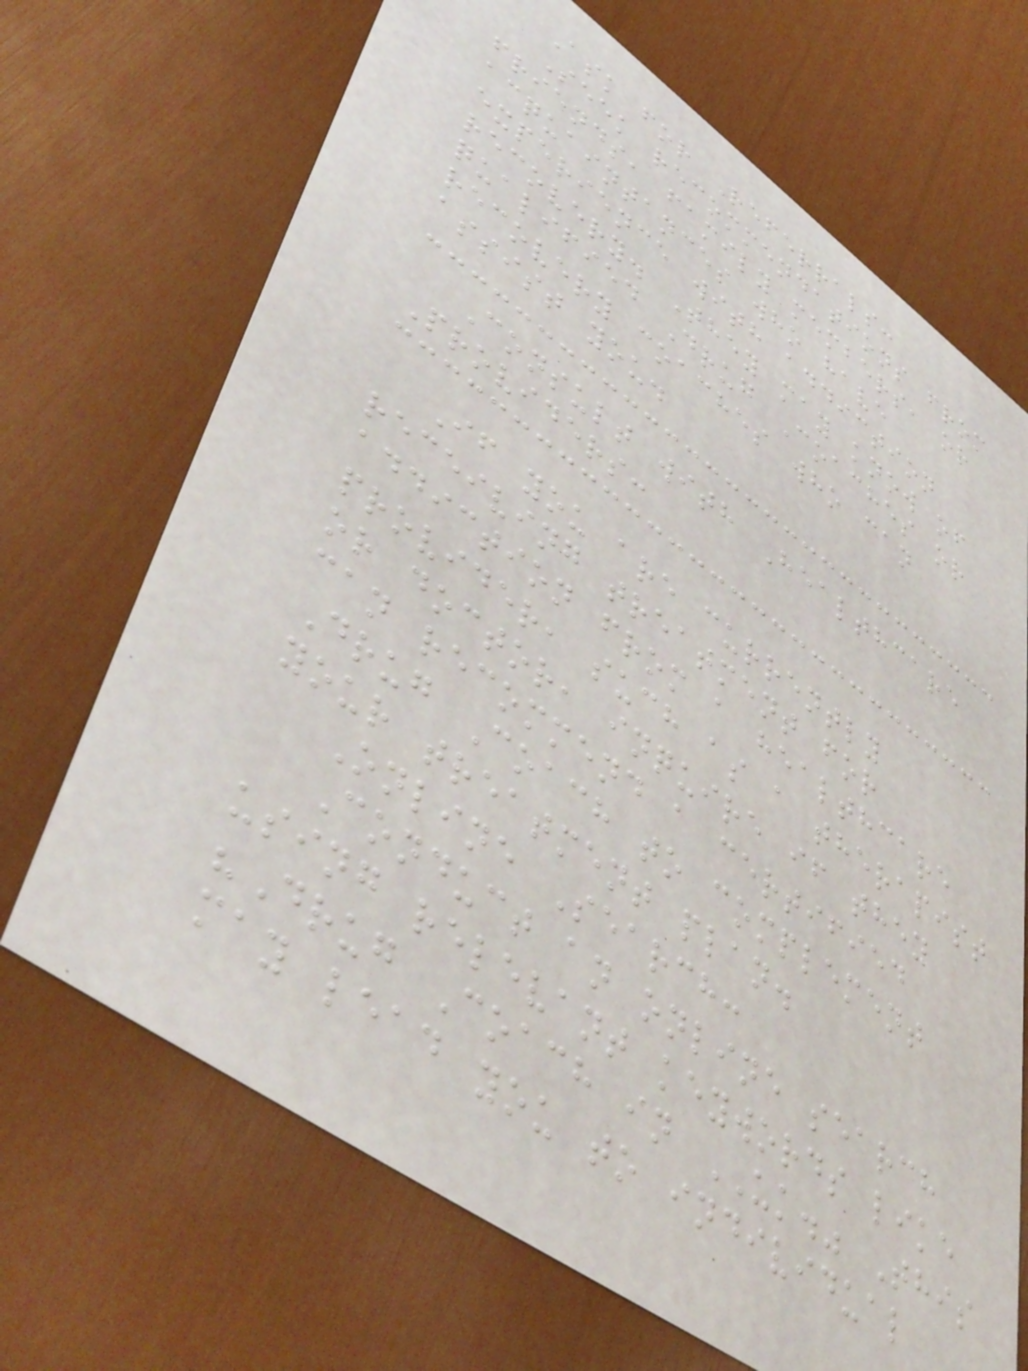Ask for Referrals:
Seek recommendations from
friends, family members, or
acquaintances who have
experience with addiction
recovery. They may know of
qualified Drug Coaches or
recovery coaches who can
assist you.
Consult with Healthcare
Providers:
If you are currently
receiving treatment for
addiction from a healthcare
provider, such as a therapist
or doctor, inquire if they
can recommend a certified
Drug Coach to complement
your treatment plan.
Online Search:
Conduct an online search
using relevant keywords like
"Drug Coach in UK." This
may lead you to individual
